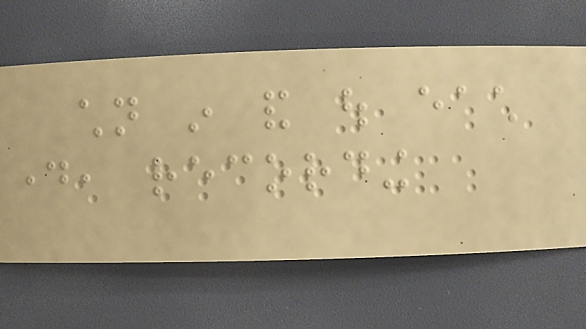children in and out each
day, recording
